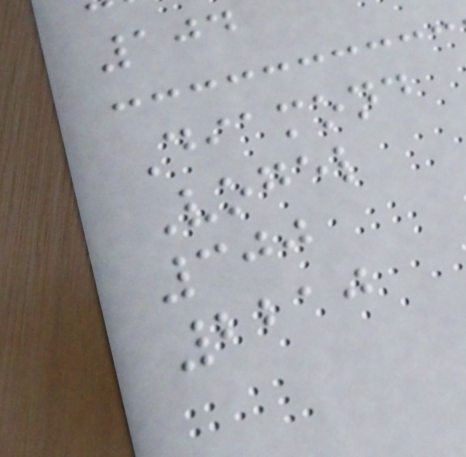104
Diamond
Vogel
300
2210
